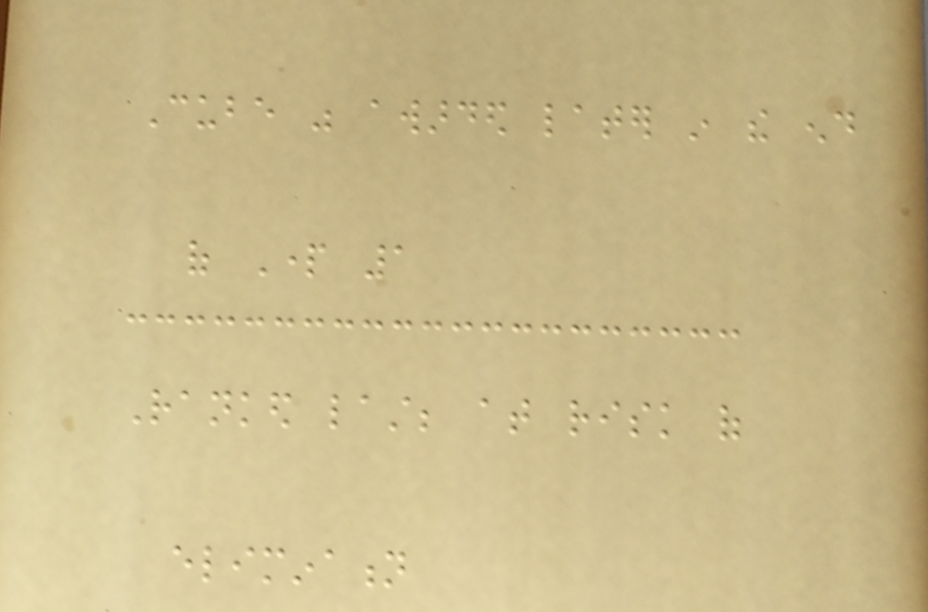Cube was awarded later in the end
of Part 1
Ranked last; at risk of
elimination
